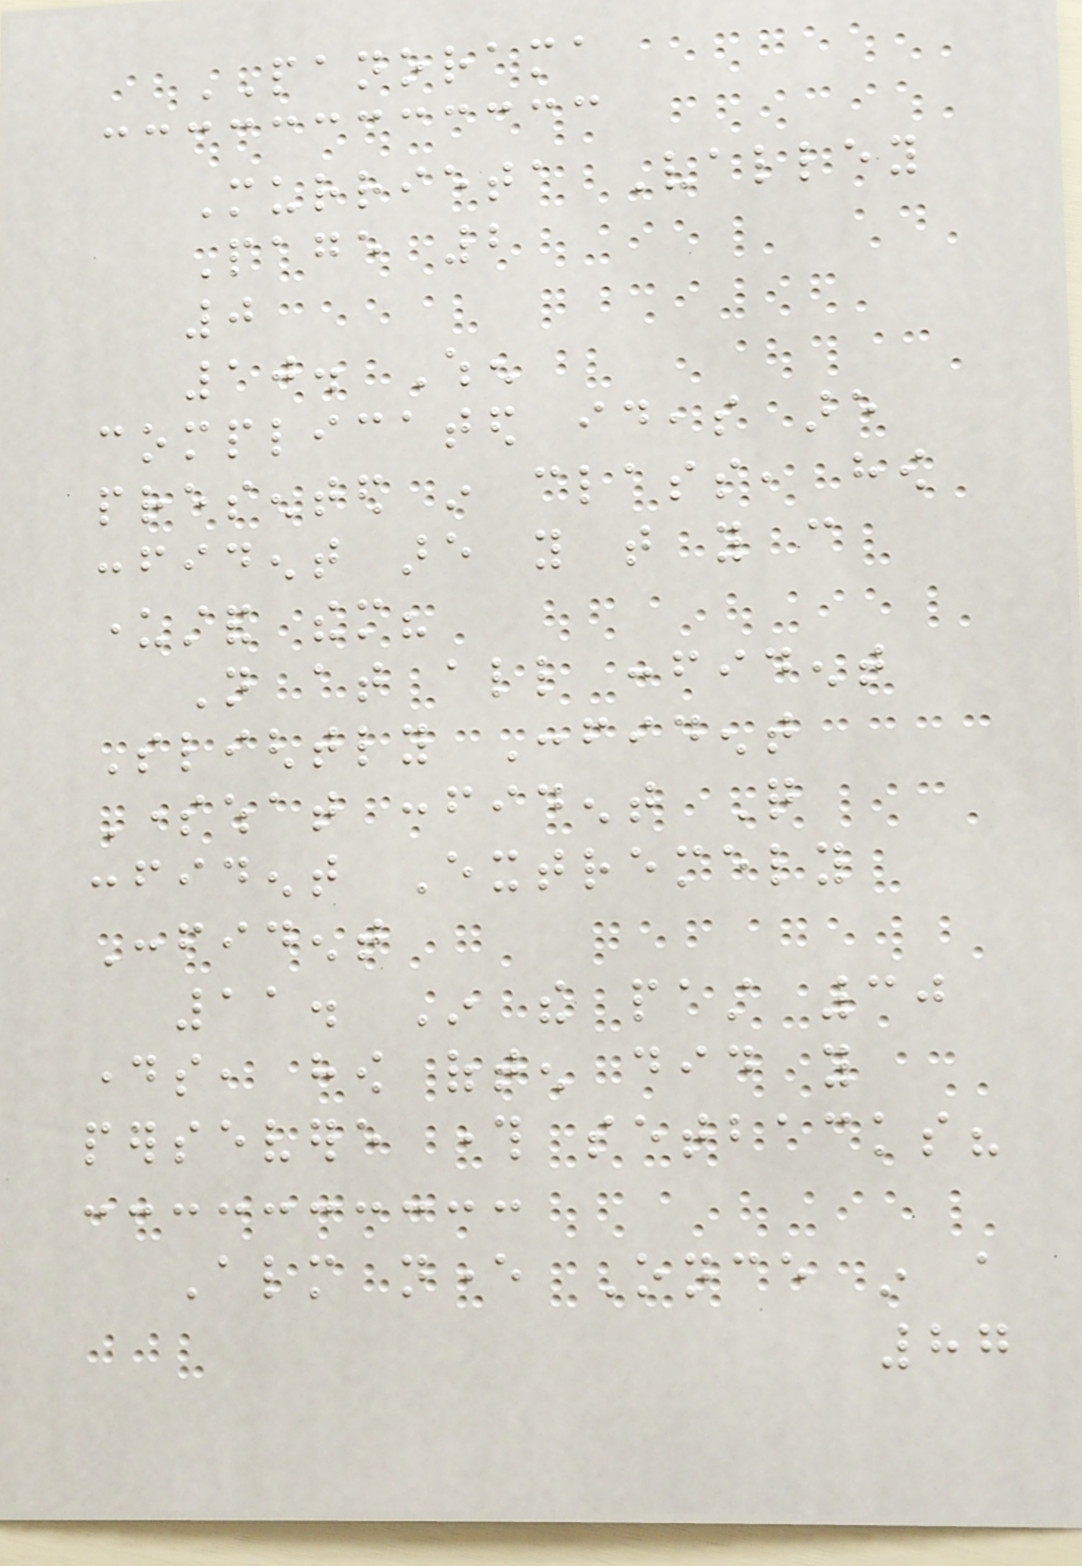PANORAMA
Murrieta Valley
Page 2
0
10. When
complicated ideas are
presented in class, how
confident are you that you can
understand them?
Not at all confident
Slightly Confident
Somewhat confident Quite
confident Extremely
Confident
11. In the past 30
days, how often did you
persevere through setbacks?
Almost never Once in a
87
